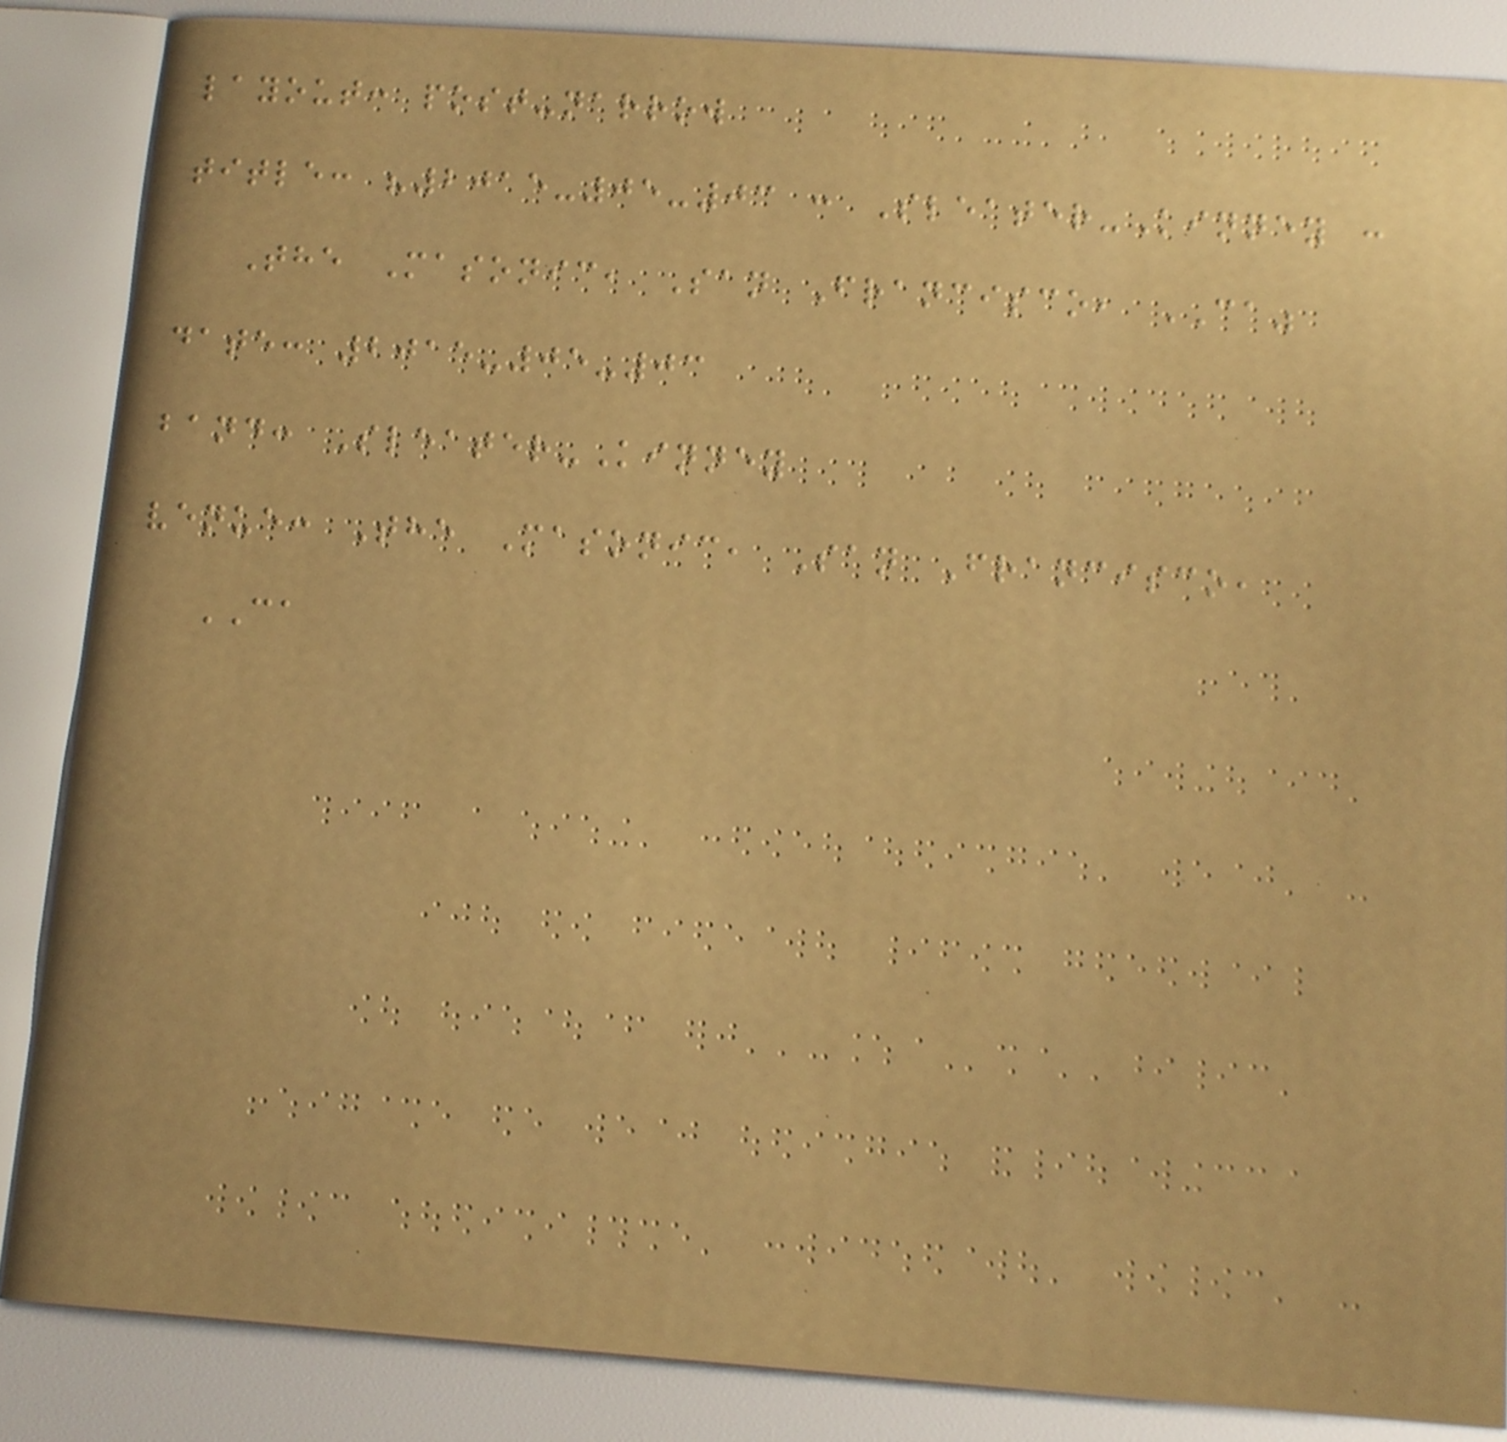layout: post-narrow
title: "2015-05-03 : Sleater-Kinney :
The Masonic, San Francisco, CA"
date: 2015-05-03
band: Sleater-Kinney
venue: The Masonic, San Francisco,
CA
